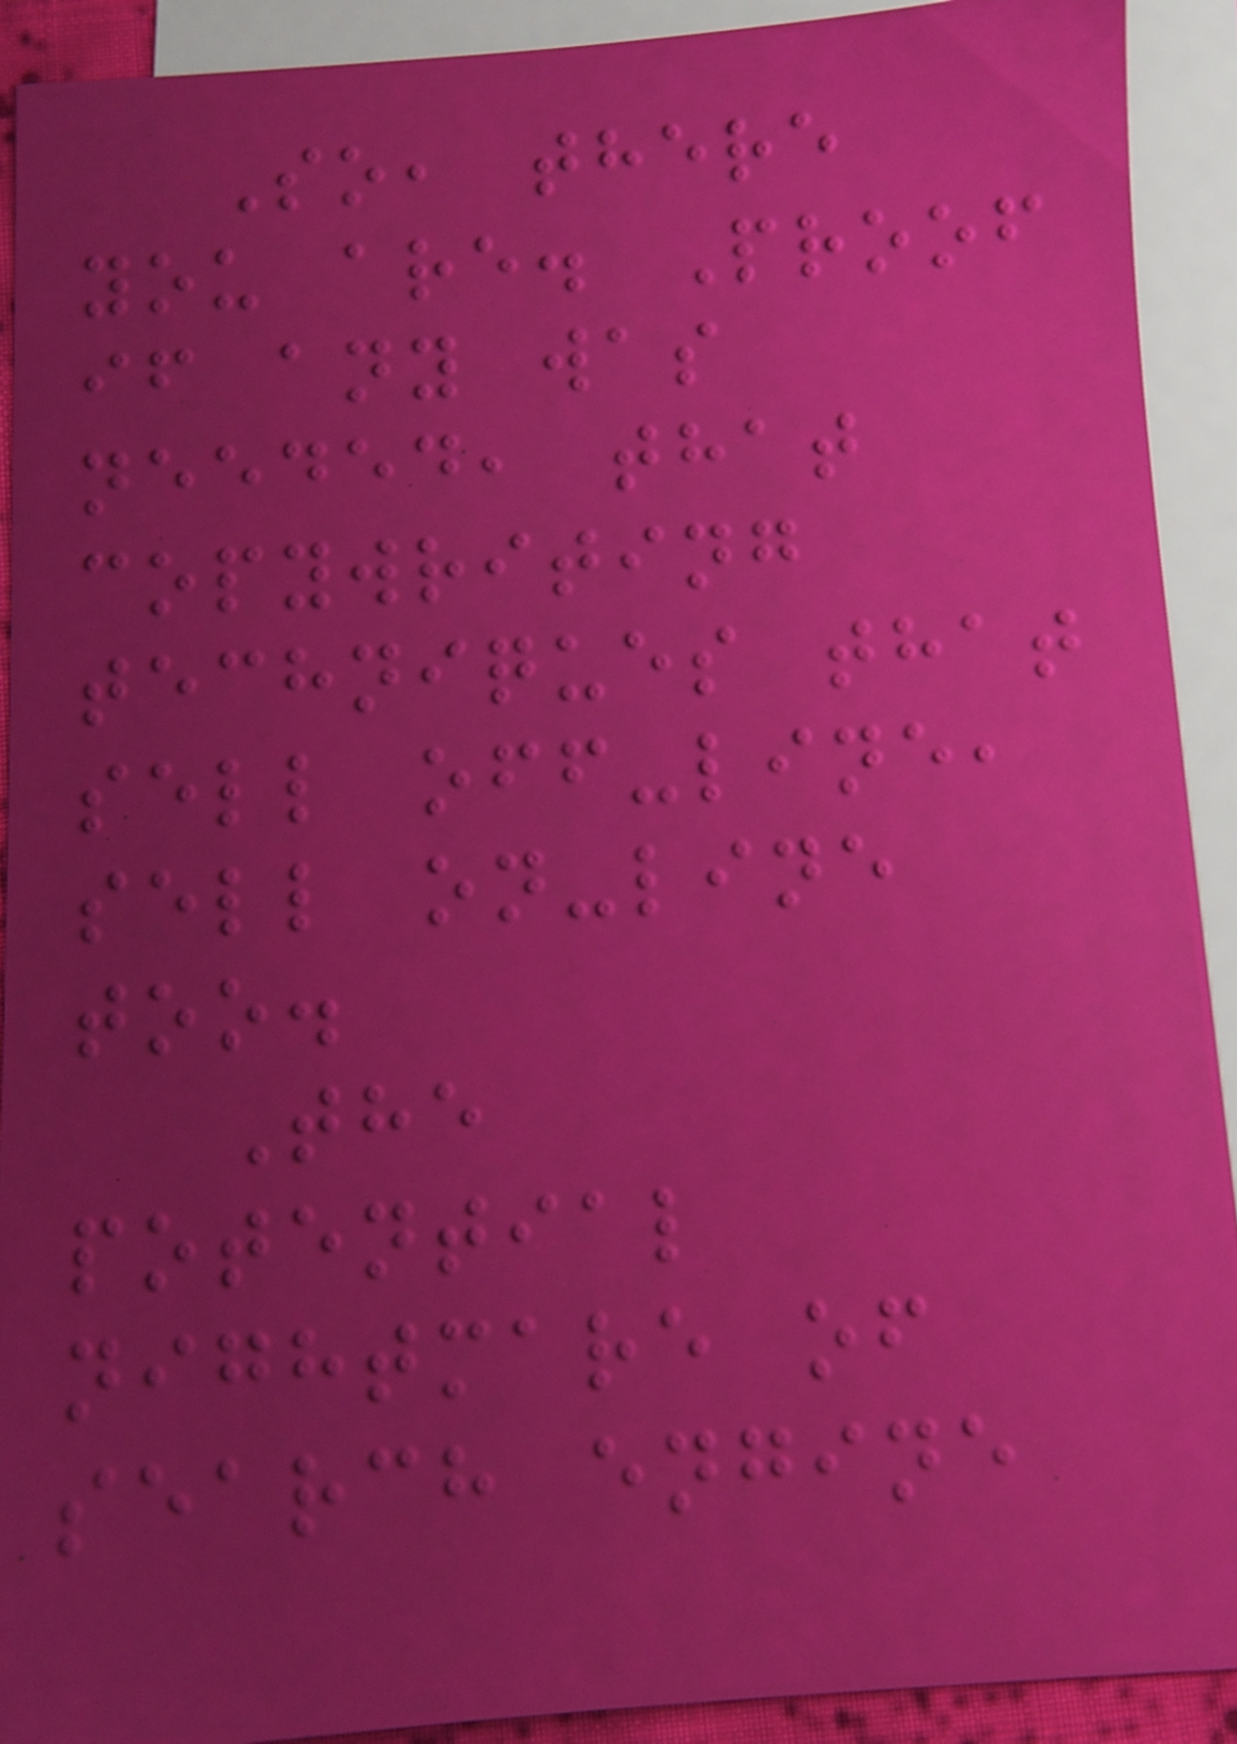So, there
you are. Proof
if any was
needed, that
copywriting
techniques that
sell off-line,
sell on-line
too.
The
potential
nightmare of
search engine
